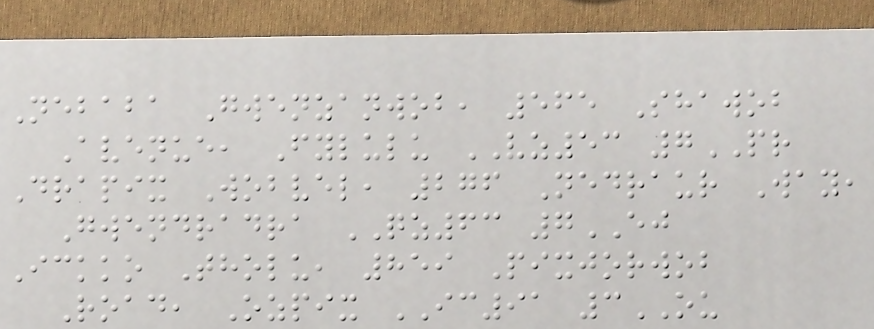Nebaba Gwenzanwob, 565 Shawob
Avenue, Fylulu VZ53 7PR
Drapix Wobvel, 276 Nedraur Way,
Gwendradra QZ63 7EJ
Ickko Tholu, 859 Pixjorwob
Road, Ozpix IC91 3OU
